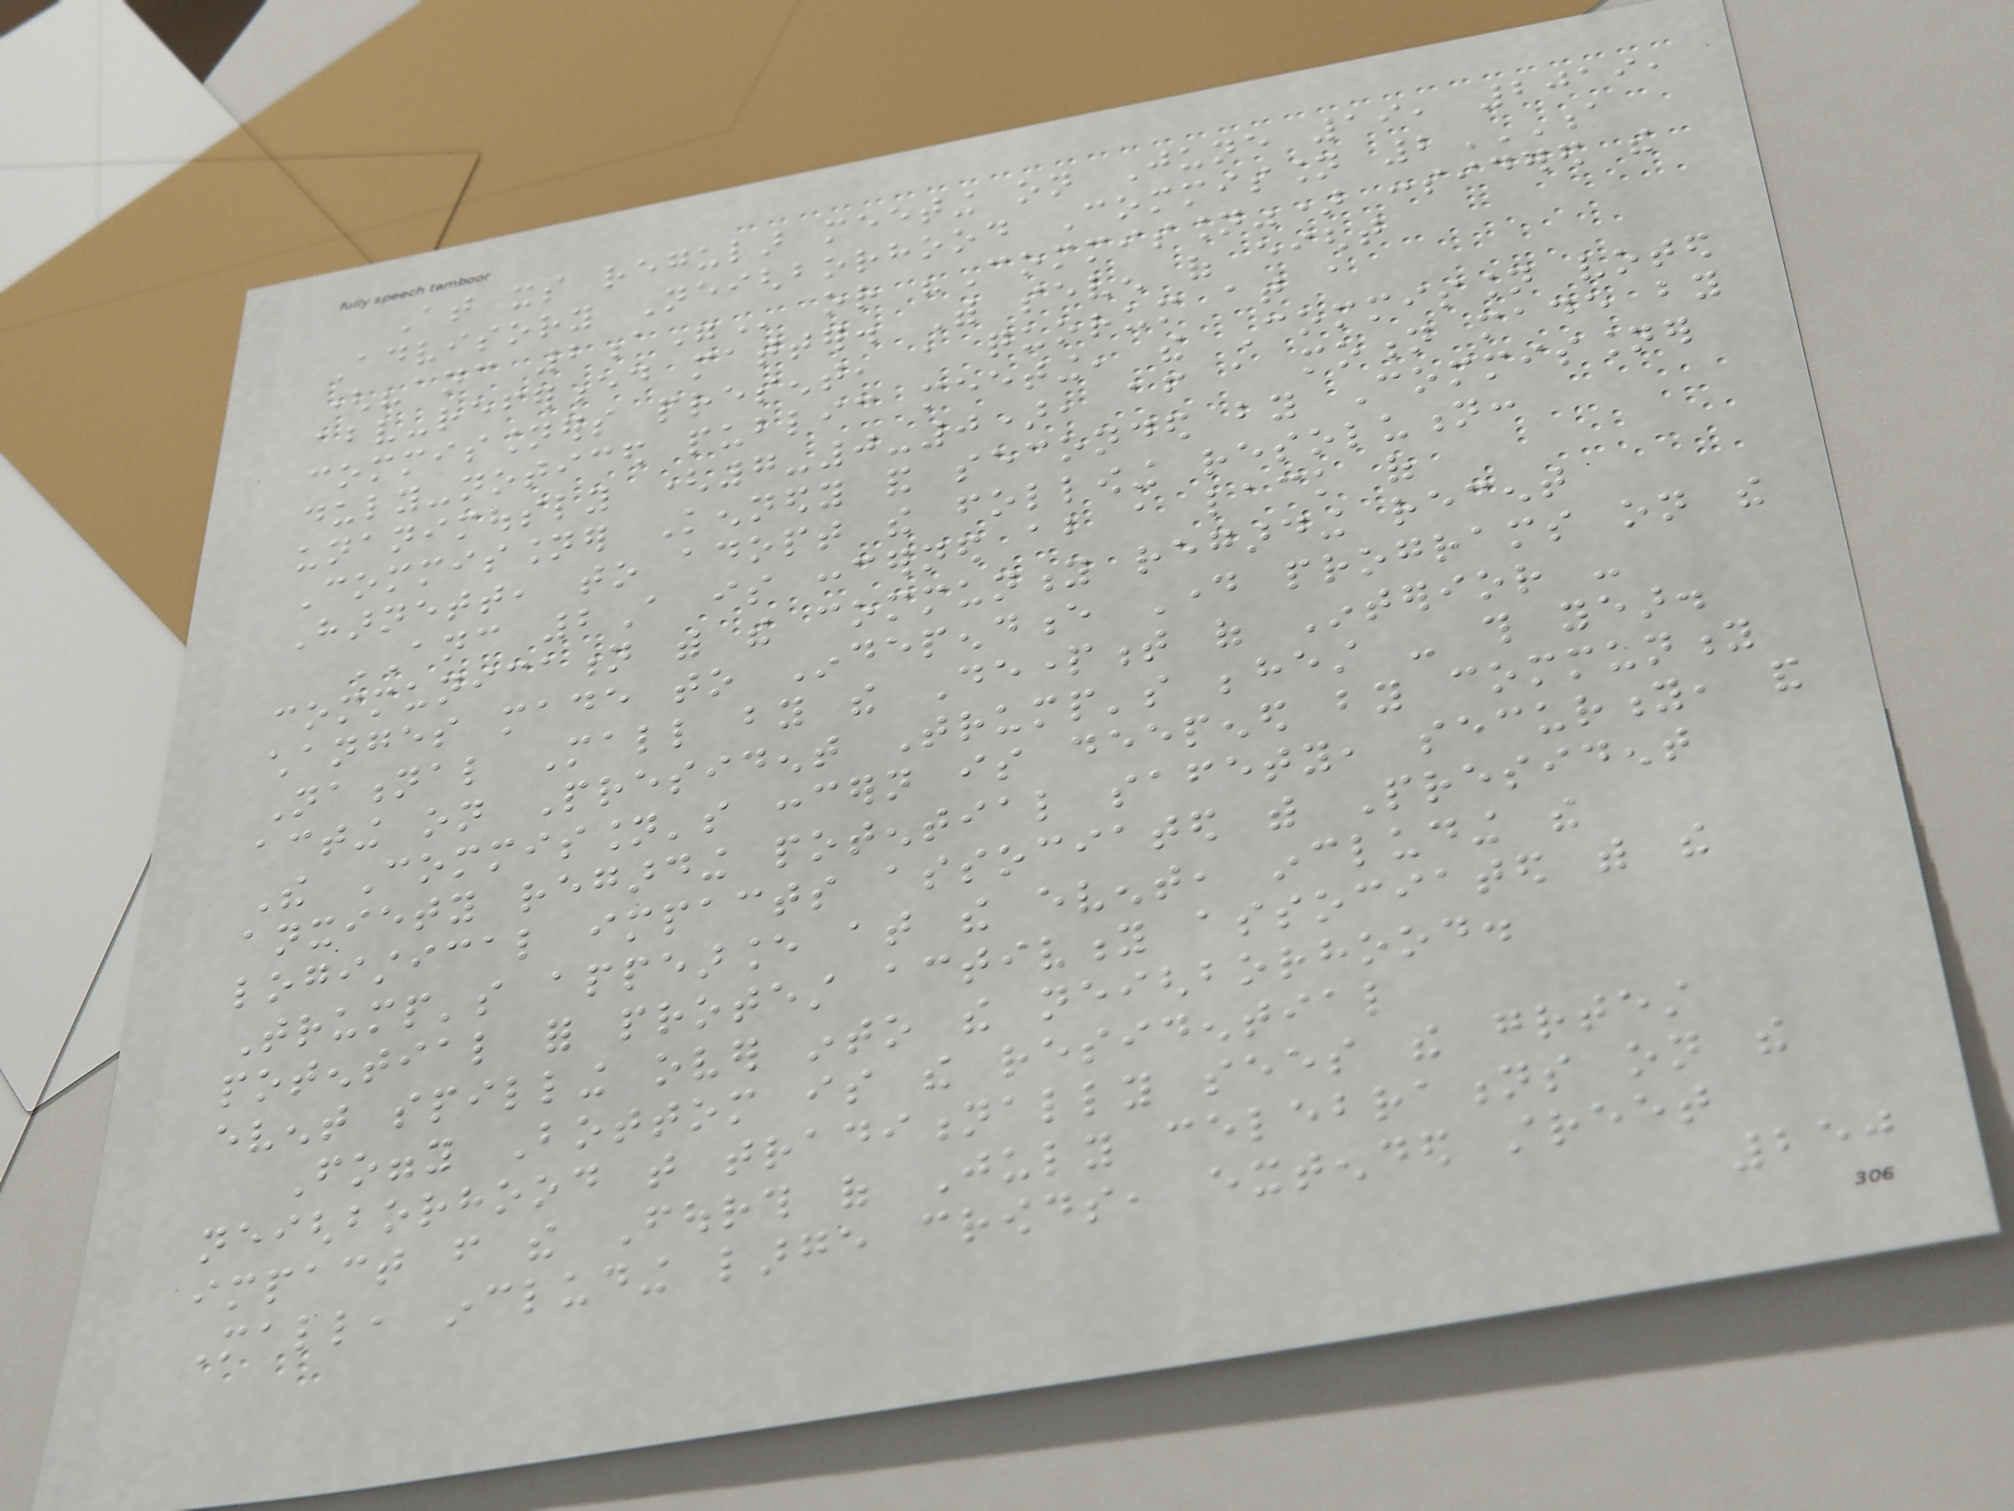At its regular meeting on June 19, 2019,
Advisory Neighborhood Commission 2A
("ANC 2A" or "Commission") considered the
above-referenced matter. With seven of eight
commissioners present, a quorum at a
duly-noticed public meeting, the Commission voted
unanimously (7-0-0), after a motion made by
Commissioner Kennedy and seconded by Commissioner
Harnett, to adopt the following resolution:
ANC 2A is concerned about a lack of
communication with the community regarding recent
changes made to Independence Day programs on the
National Mall by the Department of Interior -
acting on President Trump's behest - this year.
The Commission's concern is deepened by community
anxiety regarding potential safety, security, and
logistical impacts associated with President
Trump's appearance at the event, including the
potential for protest activity associated with the
event spilling over into the neighborhood.
Foggy Bottom is the residential
neighborhood that traditionally sees the greatest
impact from the Fourth of July celebrations on the
Mall, including large crowds, extended street
250
